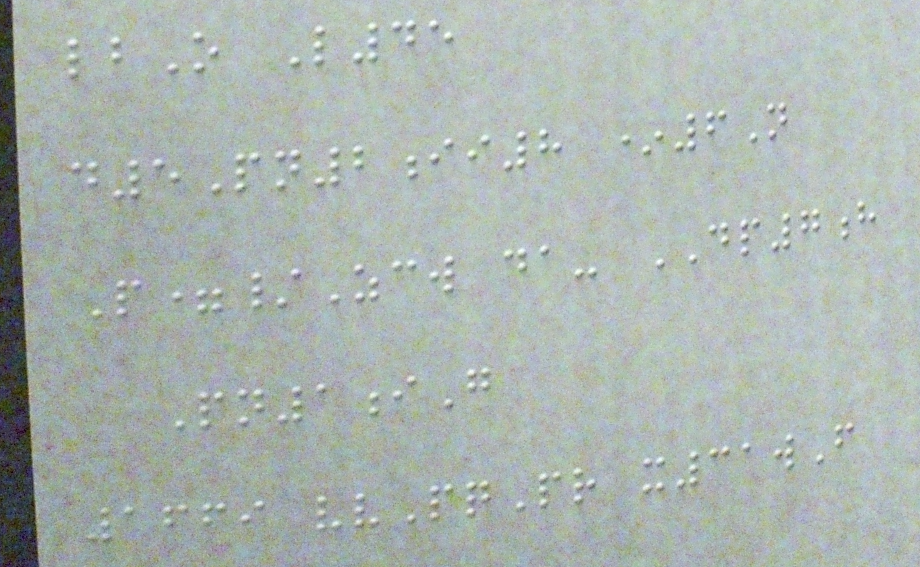lbO L45
d5Pn2ii8 *6N
P=/Zcw da- DP7h
Pn1iG
1669 vvPqPr x31wF
